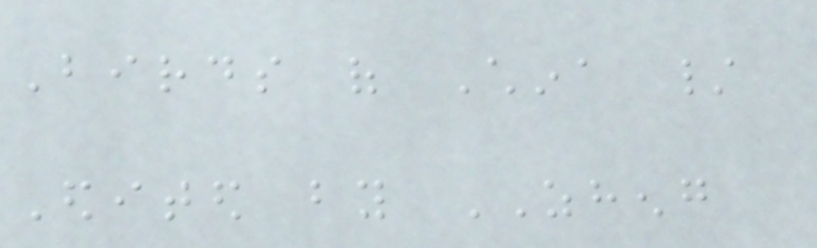Birds of China /
Edited by ZHENG
